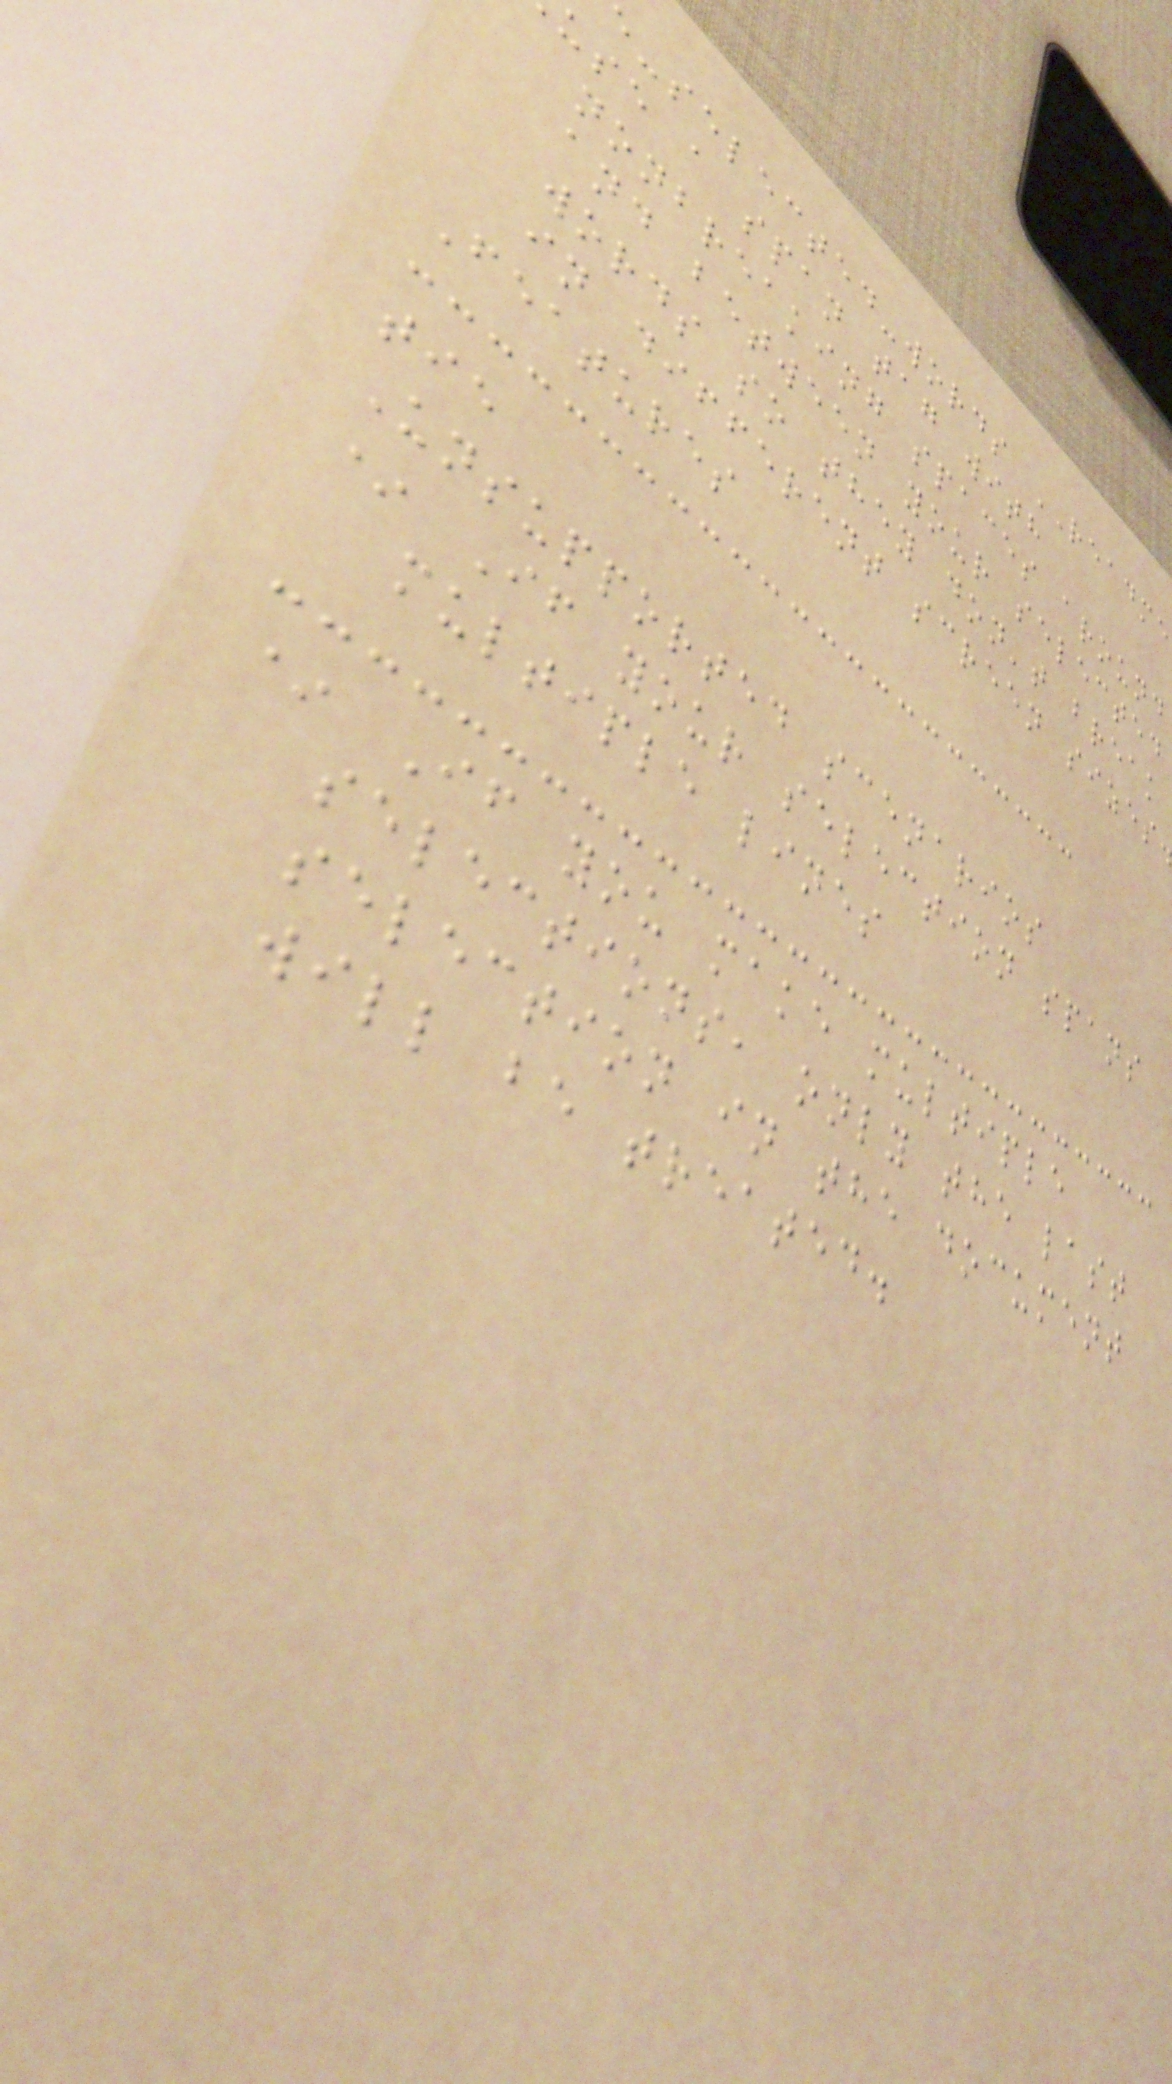e-selected-words README
use a span tag with
nonbreaking spaces around
and between your selected
words so they don't break
in different screen sizes
Features
tie
Unsupported scenarios
* If your selection spans
multiple lines
* If you make multiple
selections, only the last
selection in the document
will be treated.
